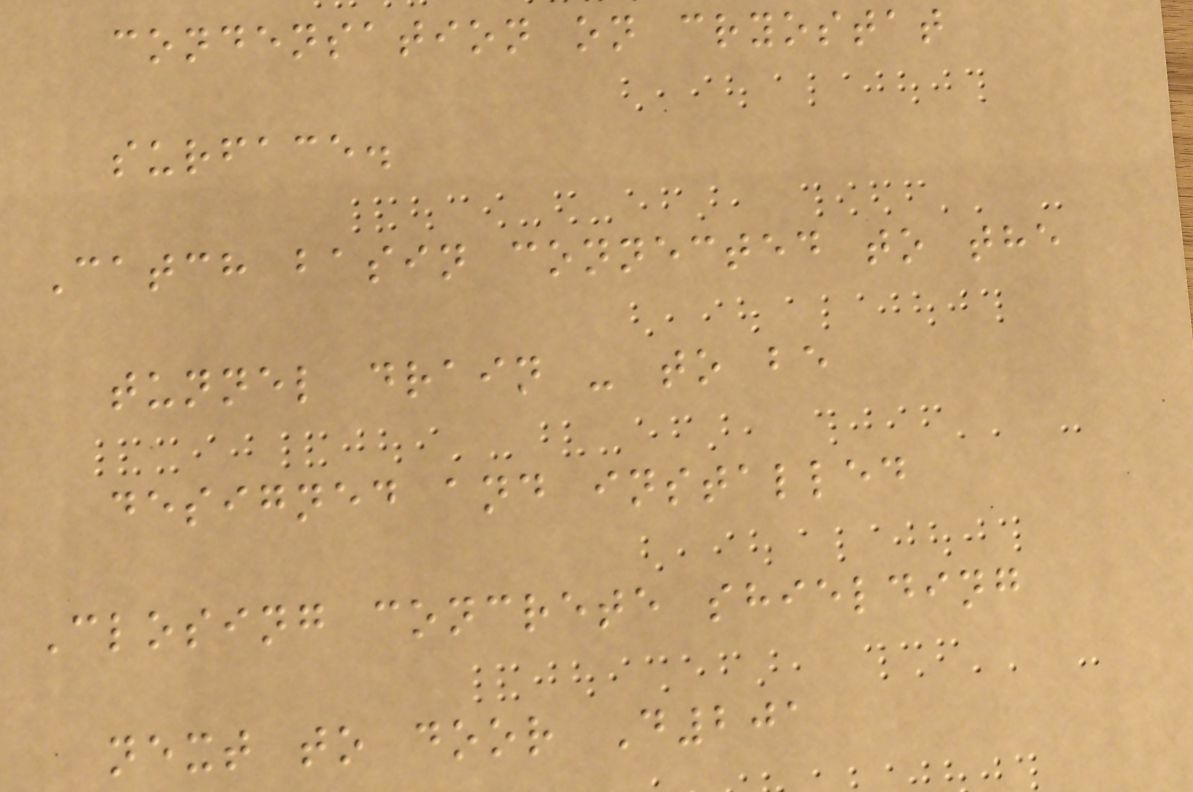condensation on cryostat
surface.
Catch basin connected to the
tunnel drain - to be
designed and installed
Closing concrete shielding
next to door D201
